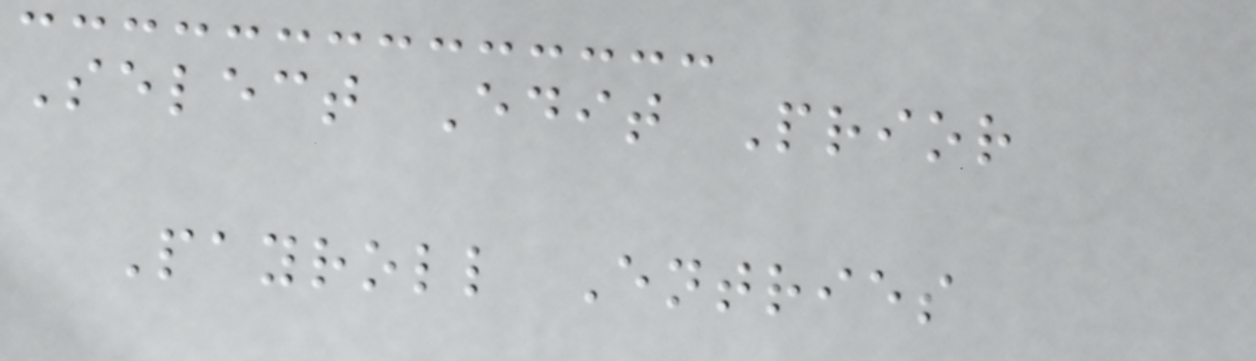Select Edit Prior
Payroll Entries
